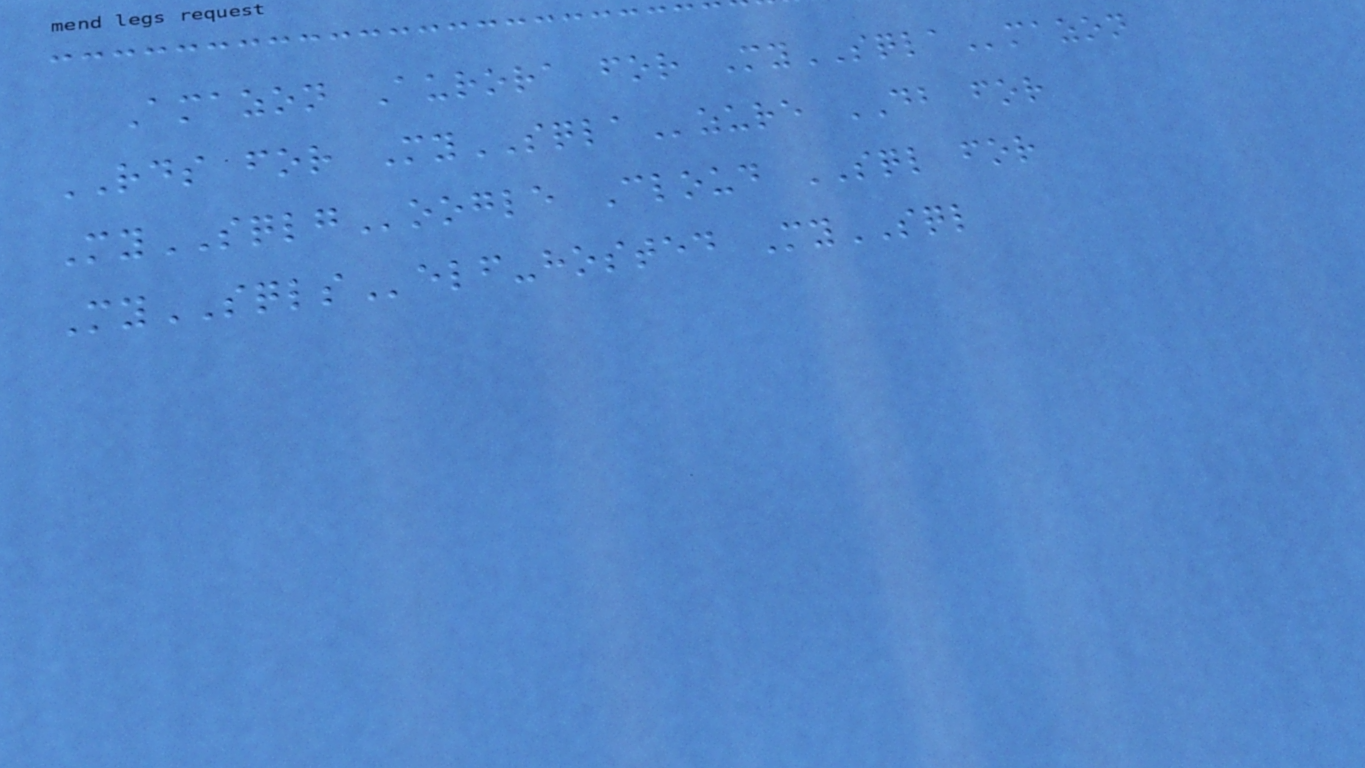Amazon Aurora for MySQLAmazon
RDS for MySQLAzure DB for
MySQLGoogle Cloud SQL for
MySQLSelf-hosted MySQL
